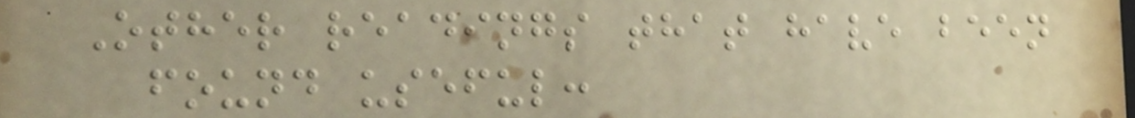Other readings that have been
found useful:
